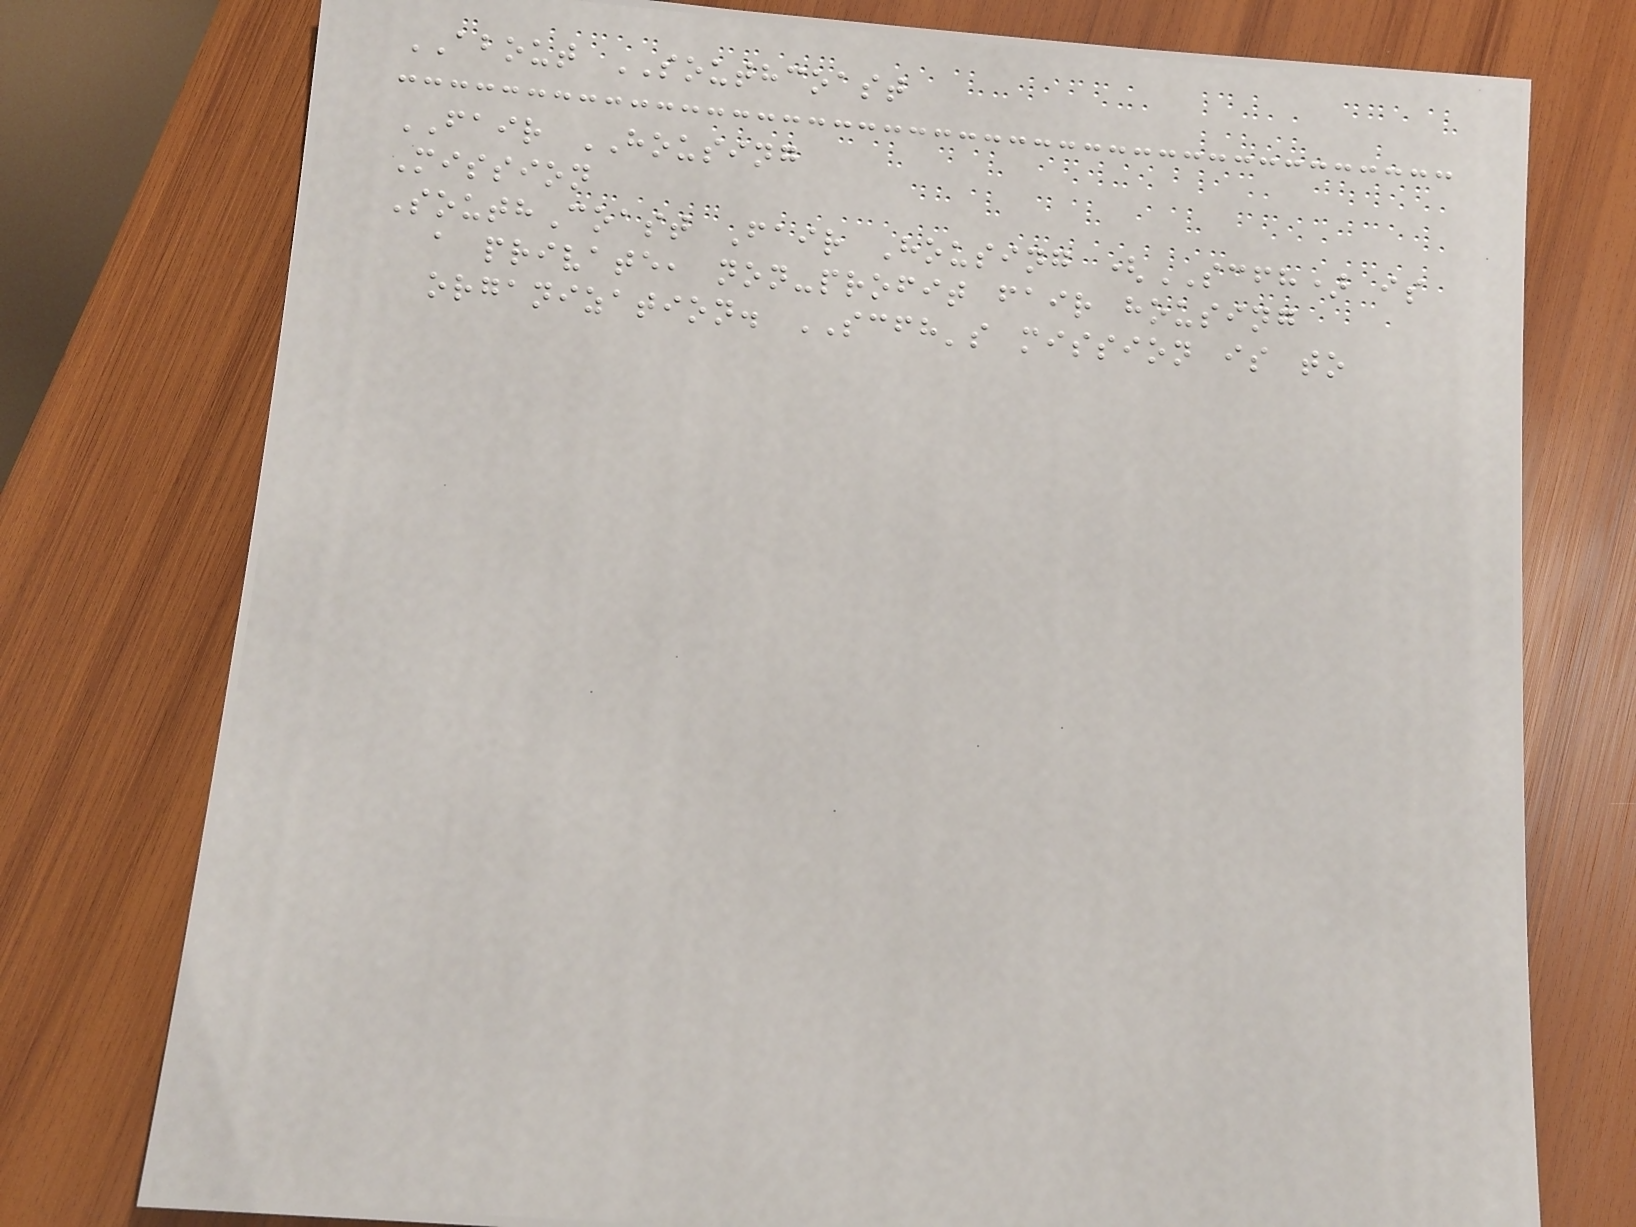ABOUT SOUTHCOAST
FAIR HOUSING
Mission
SouthCoast Fair Housing (SCFH) is
a private, non-profit fair housing
organization. SCFH's mission is to
